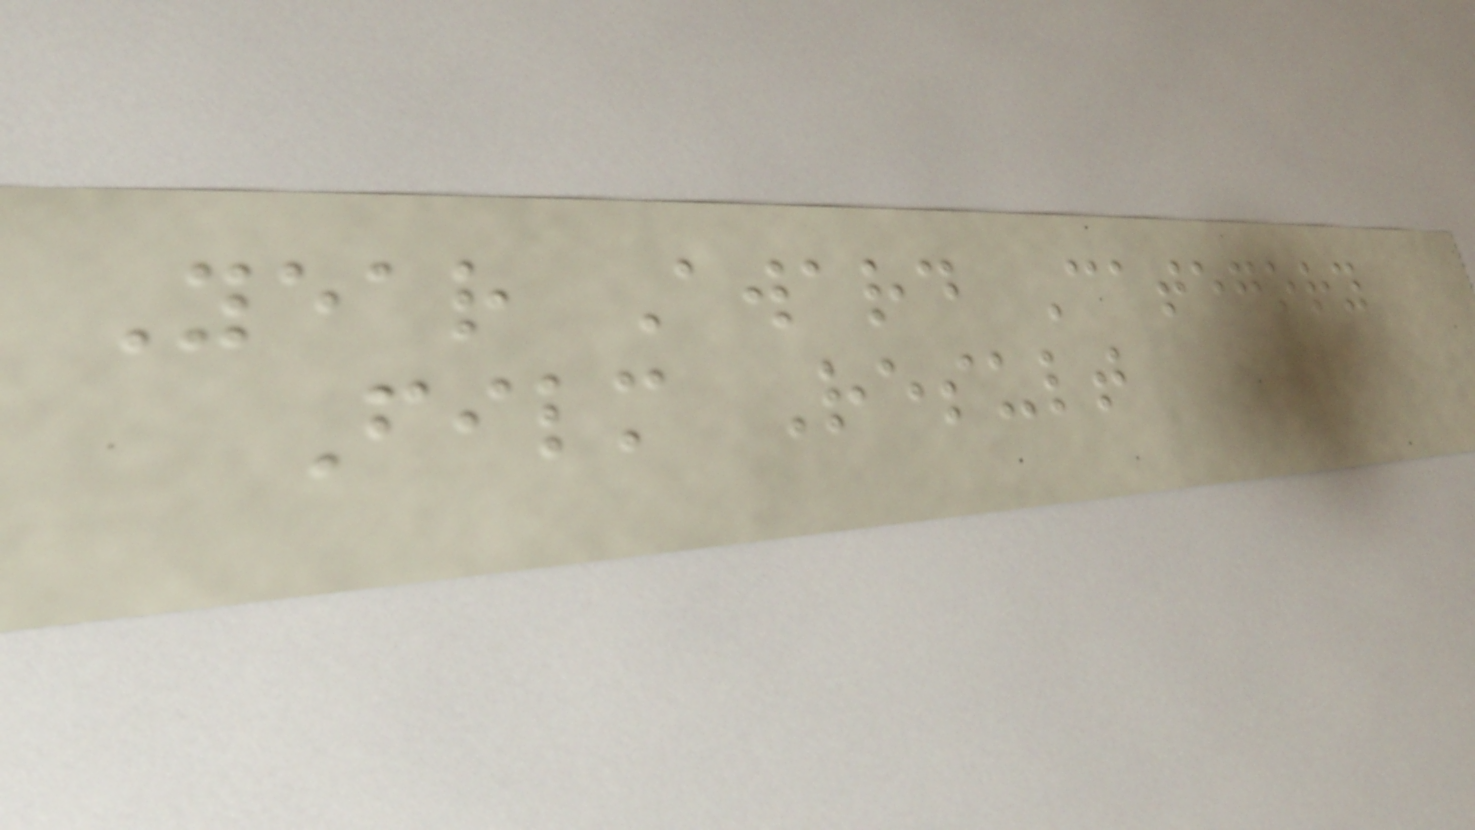Year Award Category
Film Result
